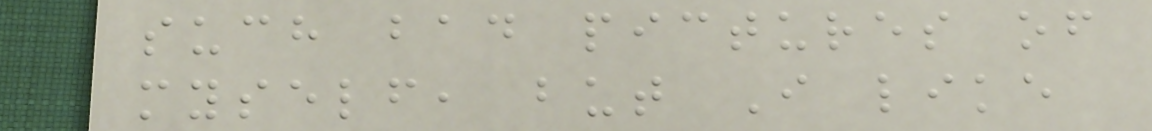such bad pictures of
myself, but I like
